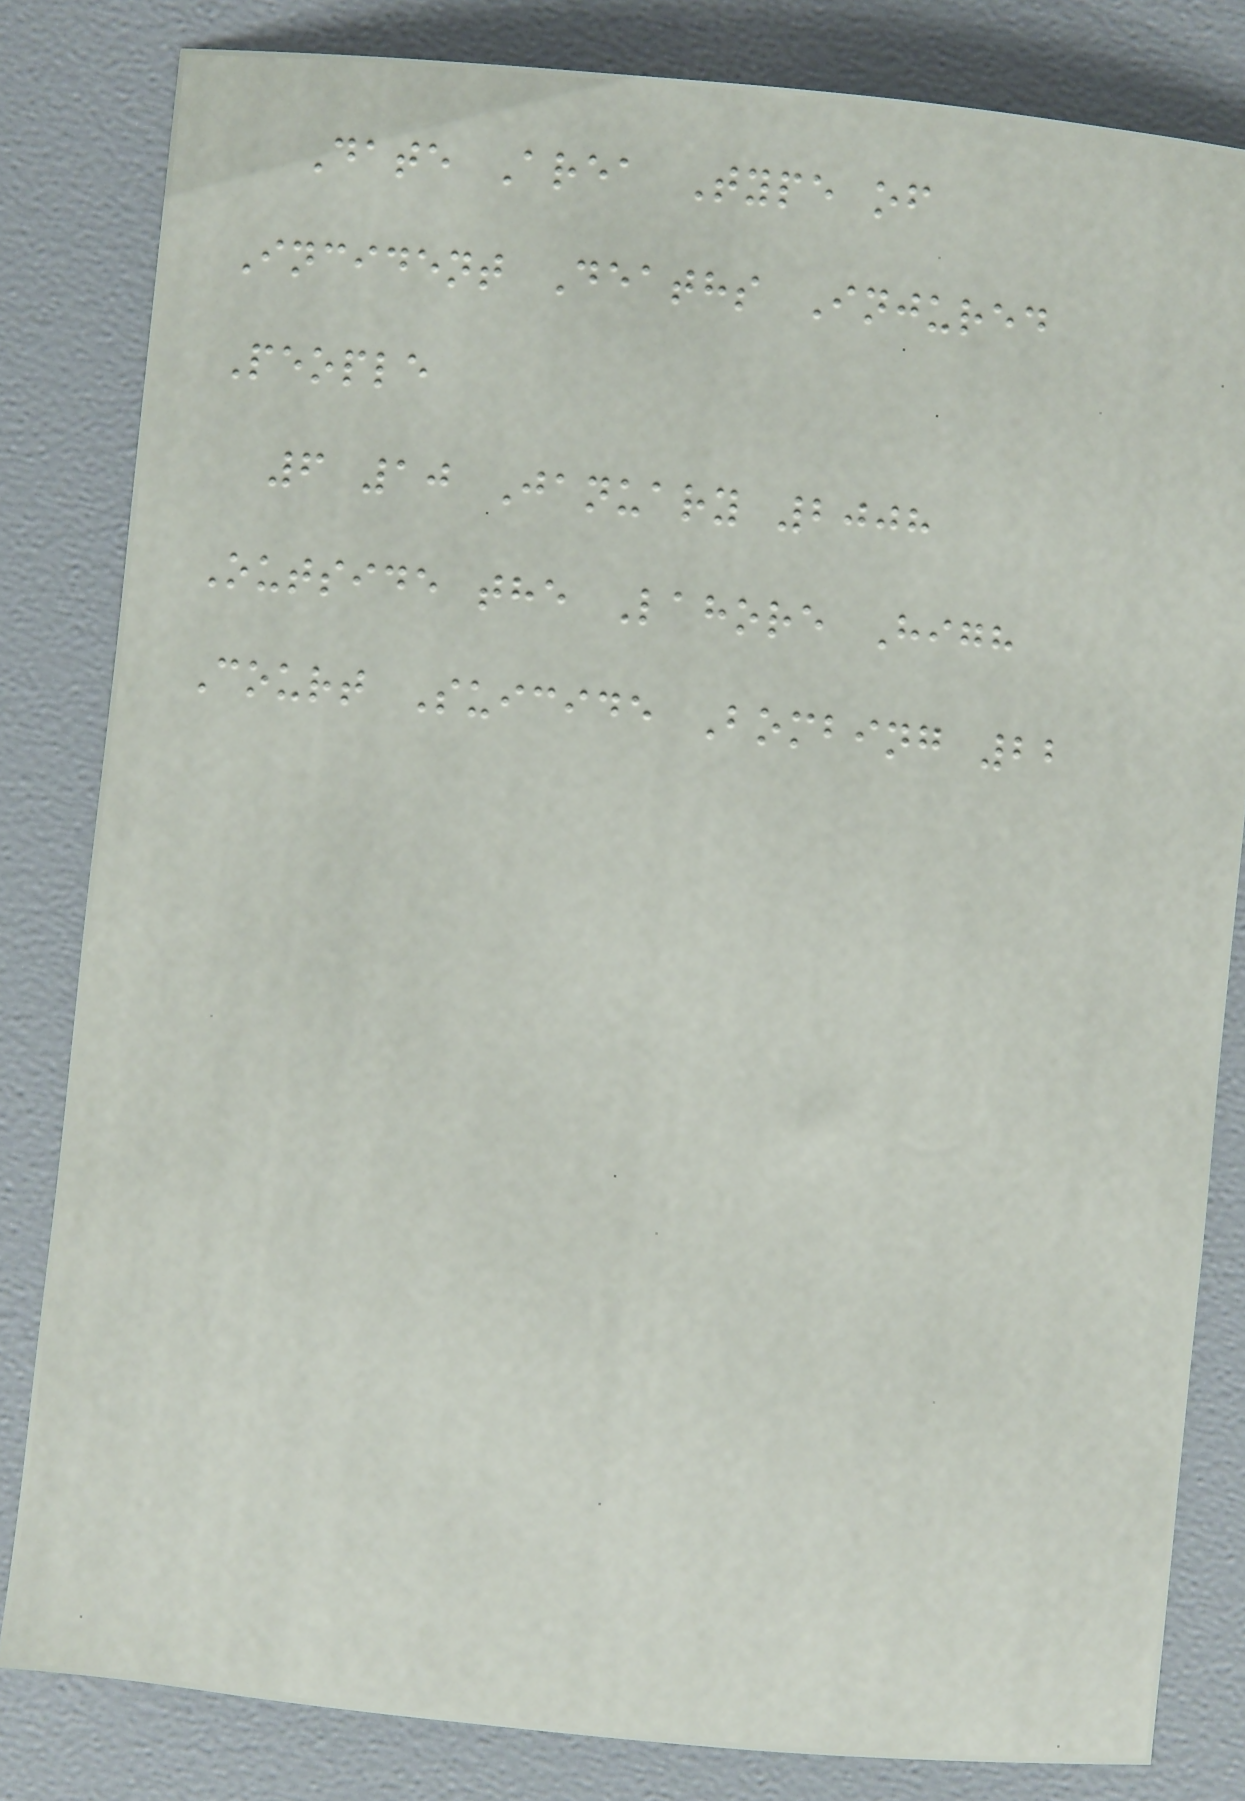Date Area Type of
Incident Deaths Injured
People
6 10 January 2008
Outside the Lahore High
Court Suicide Bombing 22
